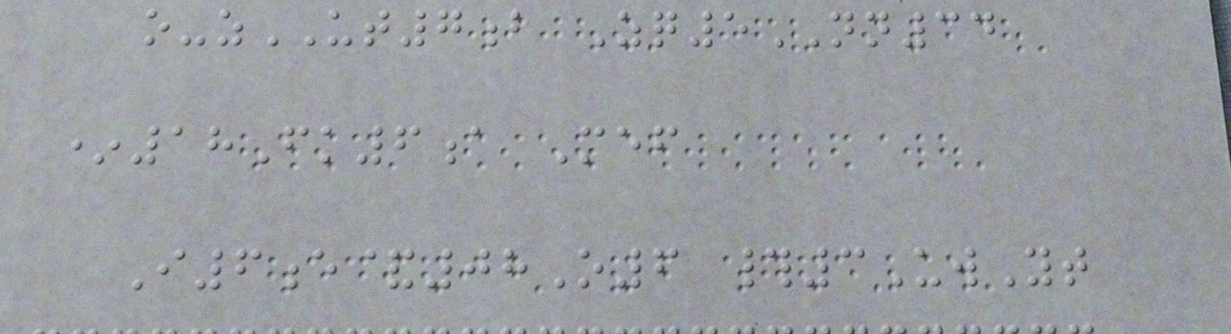o-zUT7b Zq5NN34
*18Fk6a Mef
I6e&08O6 #3UwYt
